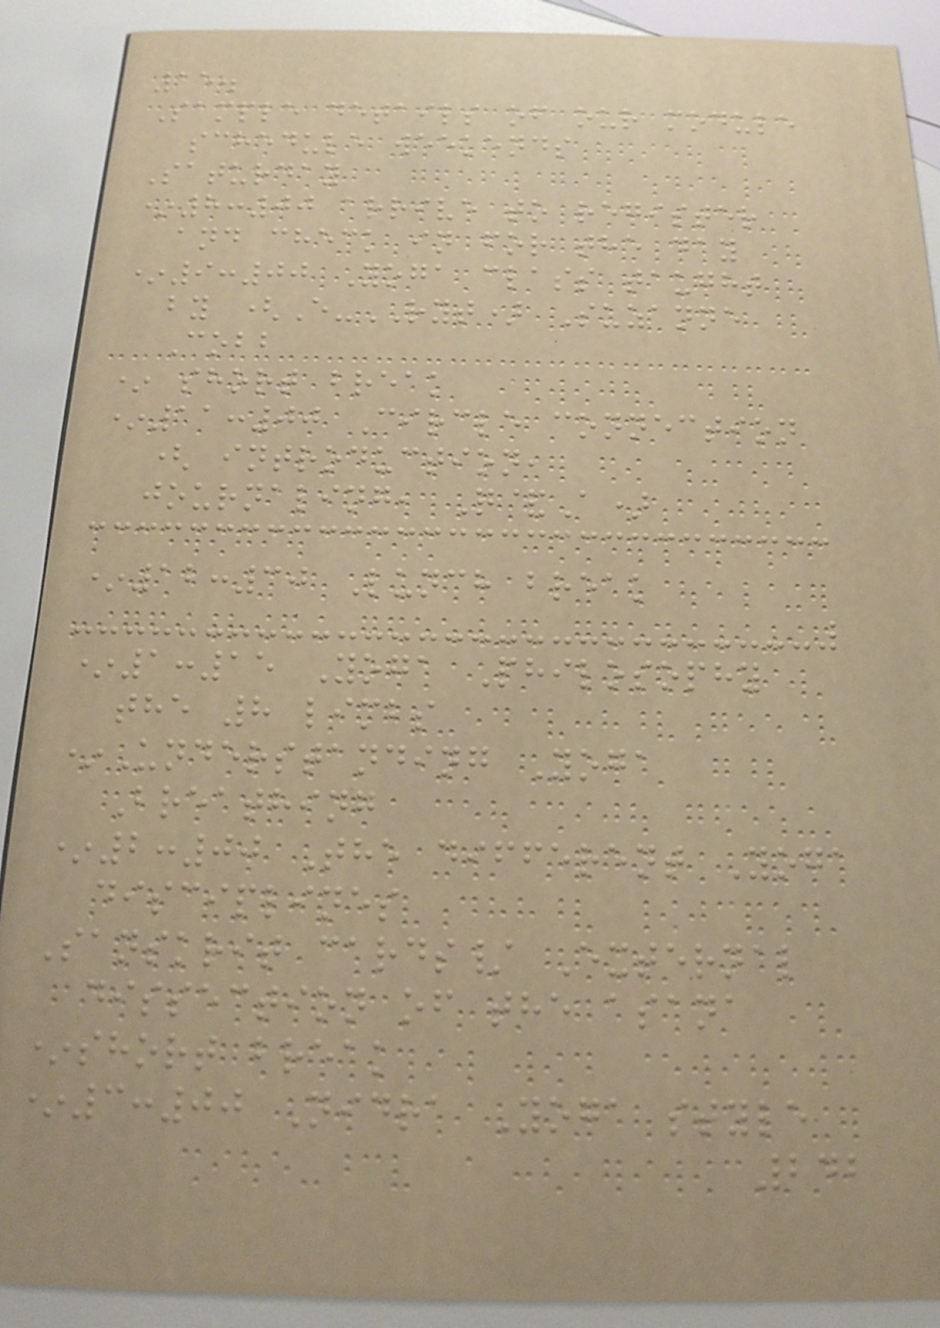15.
Sample details of our module
schedule weekends
Saturday
*8:00 arrive to register
and check in for the day
*9:00 Yoga class taught
by (E-RYT) Suzanne
Cobb
* short break
*11:00 Circle connection
( introduction,
journaling, Q&A)
*12:30 Lunch break
*1:15 Yoga Philosophy
the 8 limbs
*Understanding Yoga
Breathing
*2:00 The different Yoga
disciplines
Sanskrit cards/ External
dissection of the asana
*short break
*3:00 Nidra Yoga style
242
